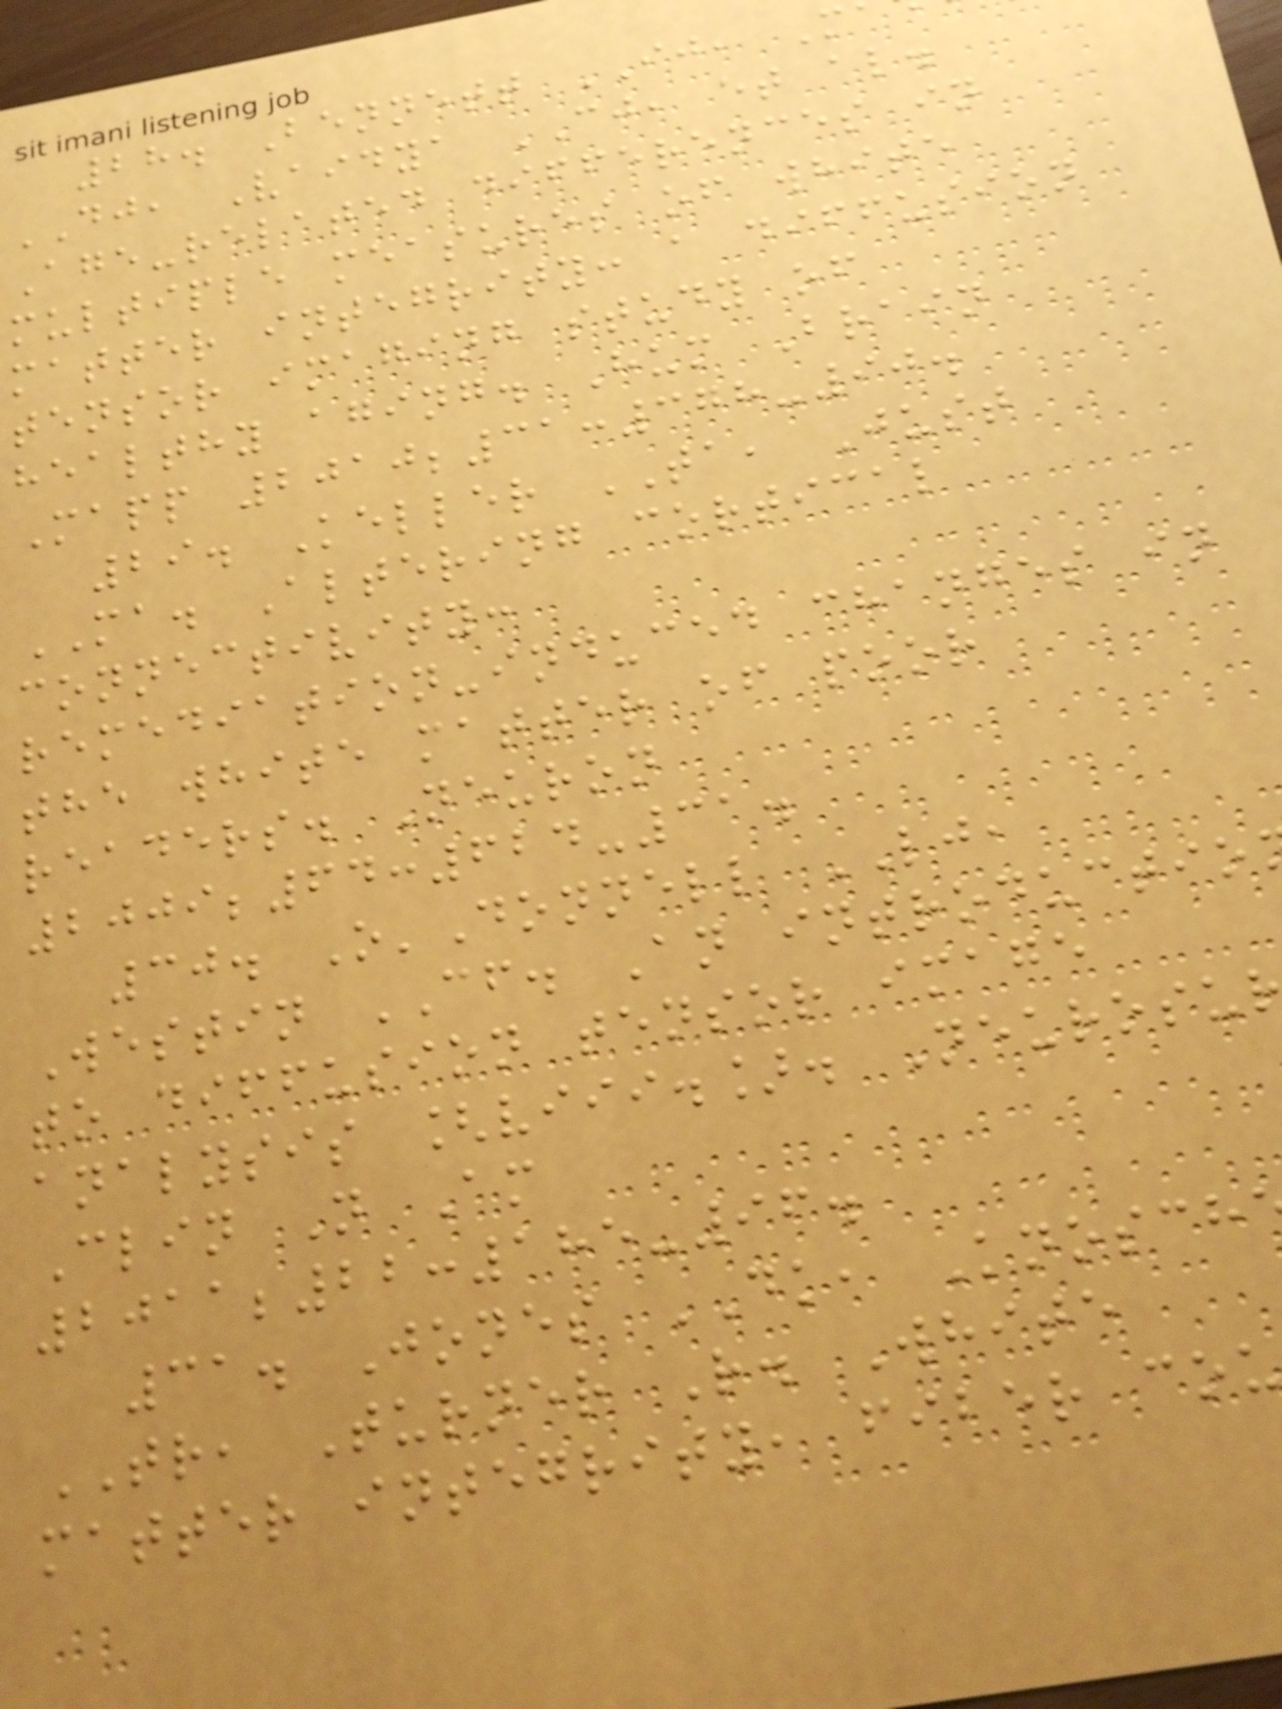28. Bennett IJ, M
DJ, Vaidya CJ, et al.
Age-related differences in
multiple measures of white
matter integrity: a diffusion
tensor imaging study of
healthy aging. Hum Brain
Mapp 2010;31:378-90.
29. Keller TA, Just
MA. Altering cortical
connectivity:
remediation-induced changes in
the white matter of poor
readers. Neuron
2009;64:624-31.
30. O'Donnell LJ,
Westin CF. An introductio
to diffusion tensor image
analysis [viii.]. Neurosu
Clin N Am
2011;22:185-96.
31. Jones DK, Knosch
TR, Turner R. White
matter integrity, fiber cou
